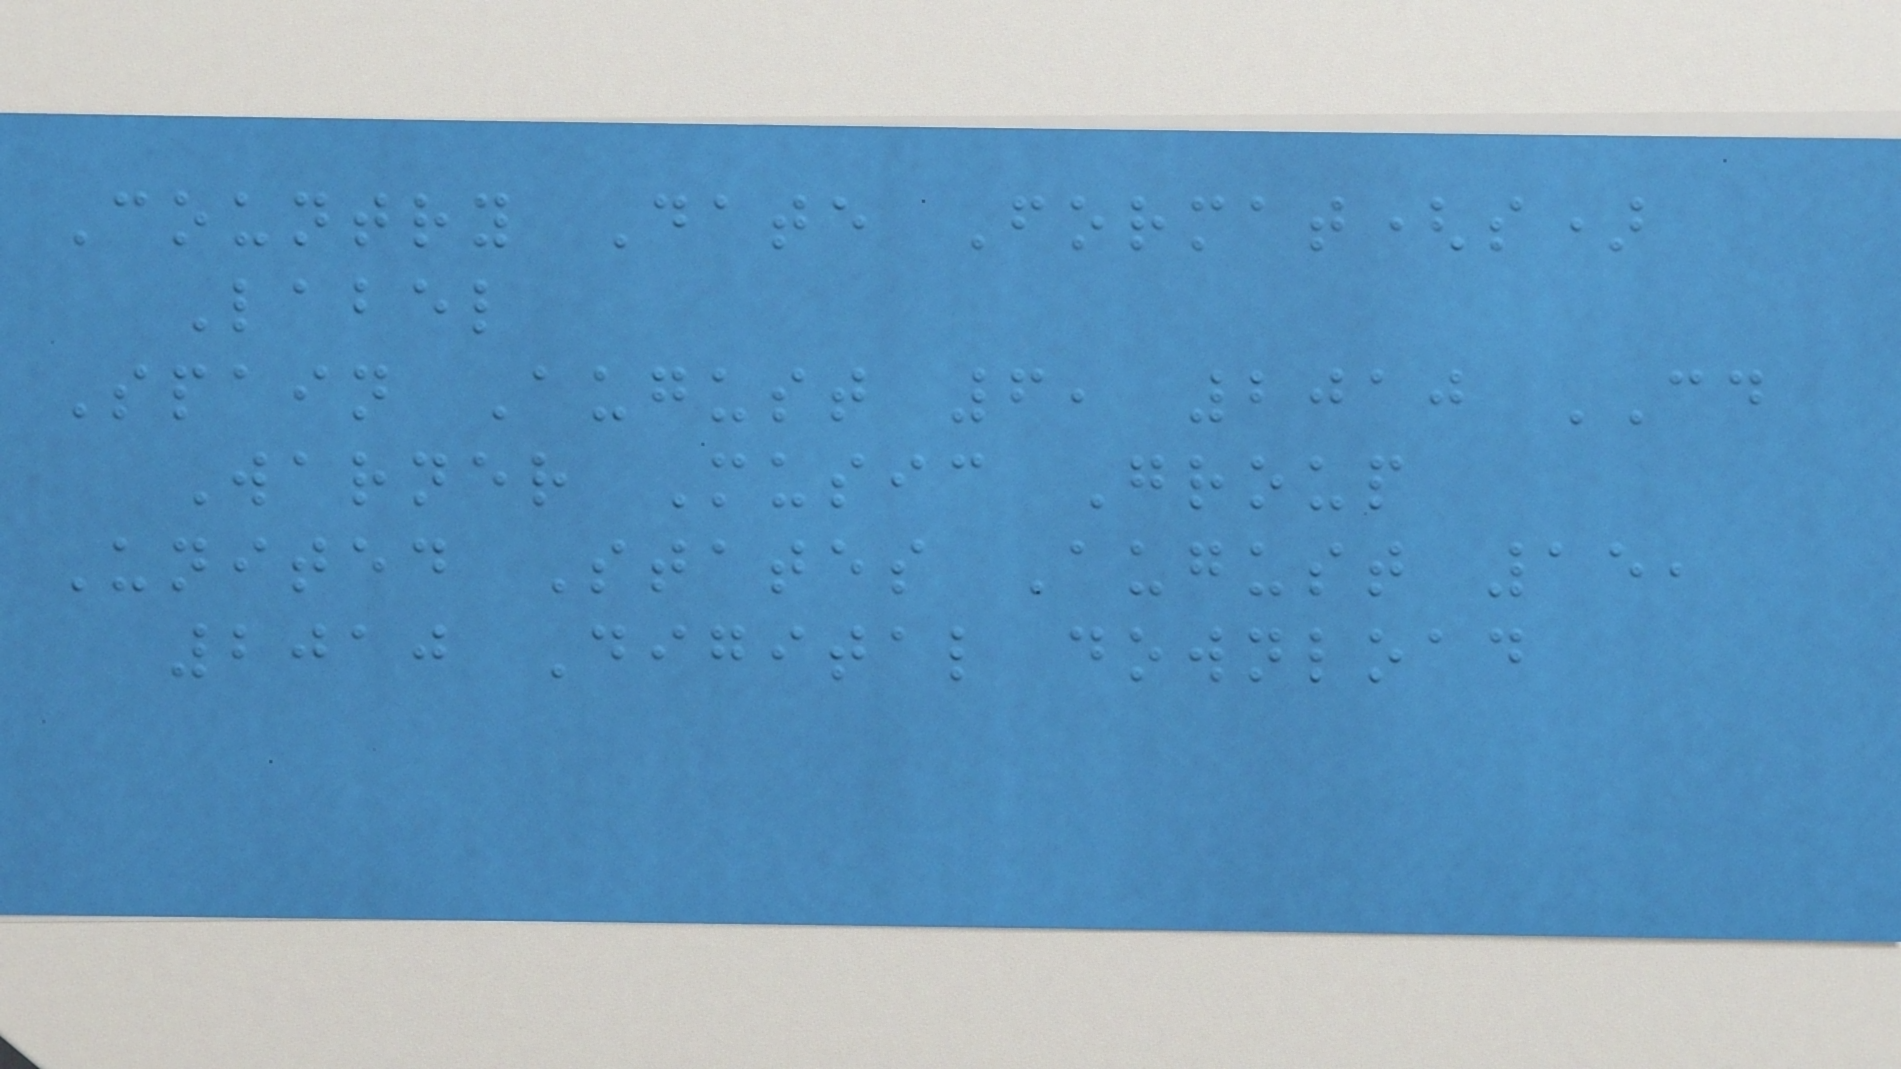Country Date Format(s)
Label
Spain August 6, 2010 CD
Warner Music Group
United States August 15,
2010 Digital download
